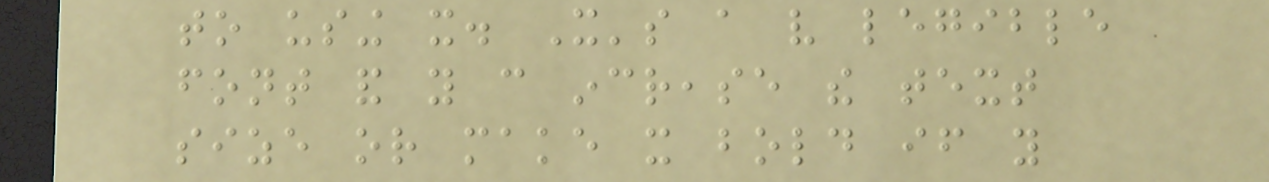to using it. It's a very legible
font and you can increase the text
size or make it bold if you
